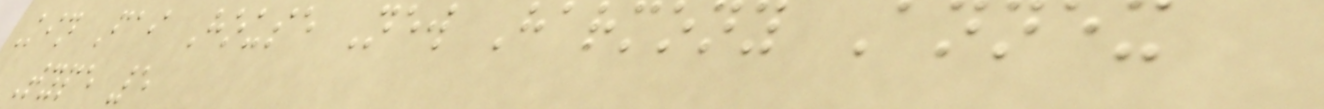Kin Fai House New Harmony Annex
Type 5
